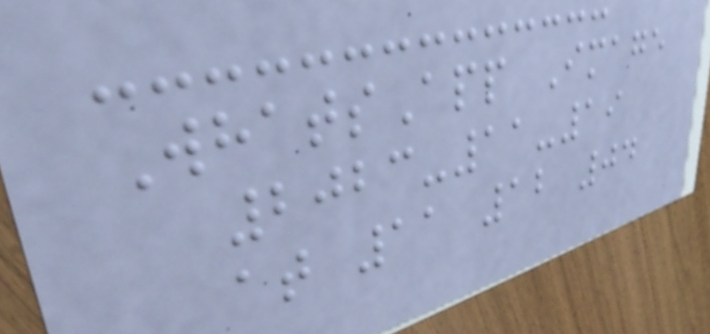WhatsApp Image
2023-11-19
at 11 12 04
